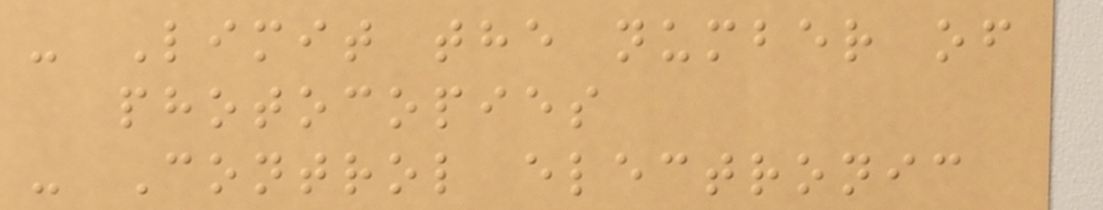- Limit the number of
photocopies
- Control electronic
